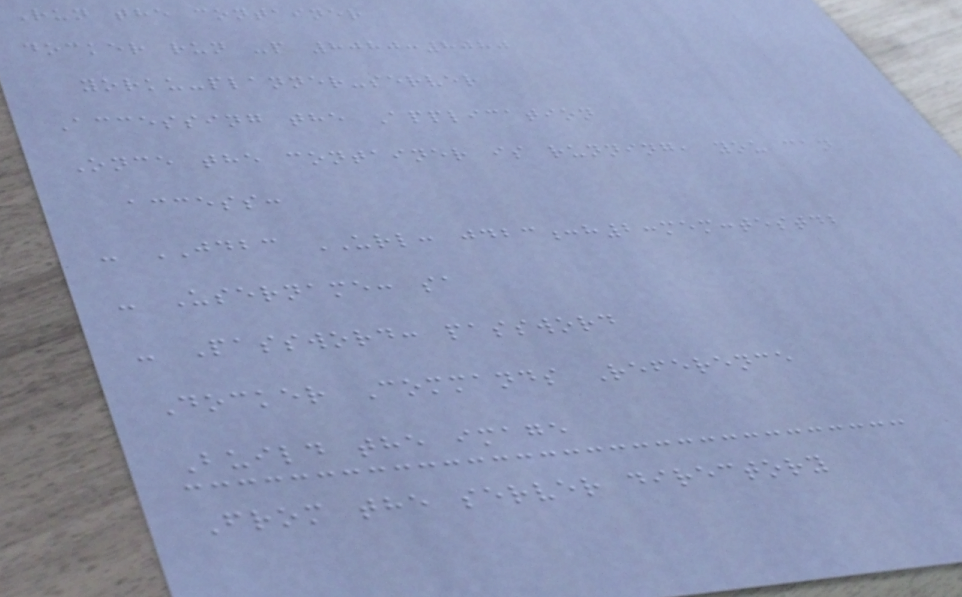Run the container
docker run -p 8080:8080
yorku-planner-server
Accessing the Application
Once the container is running, you can
access:
- JDBC URL: jdbc:h2:mem:testdb
- Username: sa
- Password: password
Docker Commands Reference
Build the image
From the server directory
